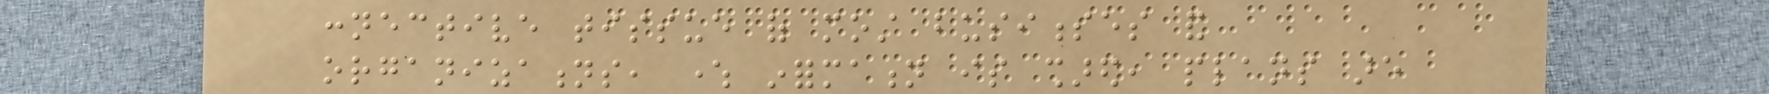connective tissue of most businesses and
organizations, where information is shared, plans are
